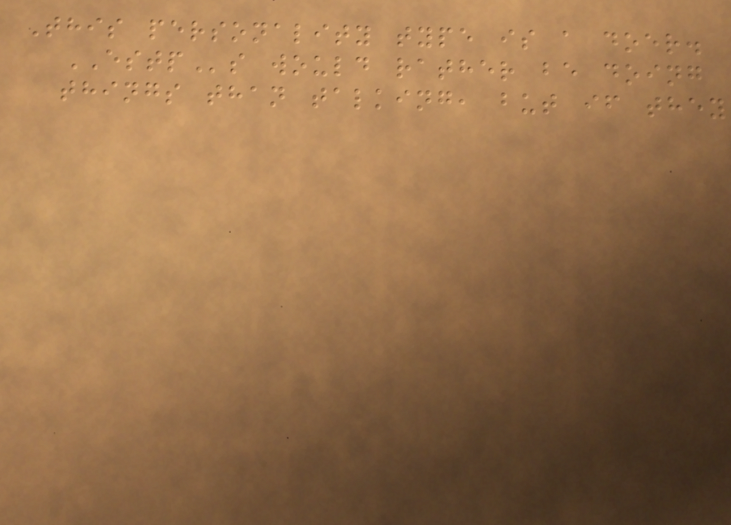This personality type is a doer.
ESTPs would rather be doing
things than talking, but if they
